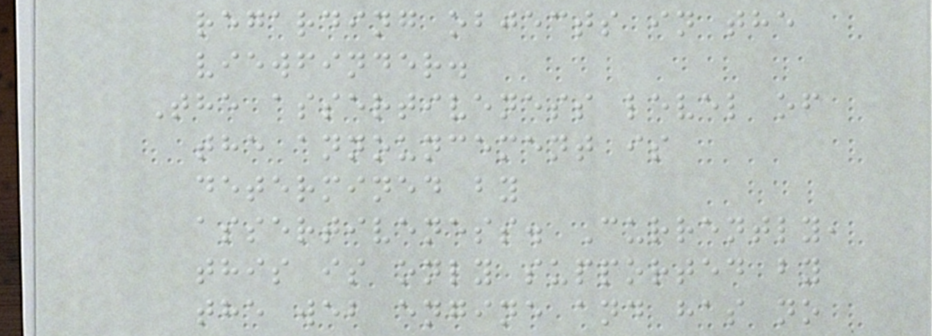regarding objects in the
viewfinder.
The assertiveness level of
the announcement is
determined by
assertiveness. Currently,
this is only supported by
the web engine and has no
